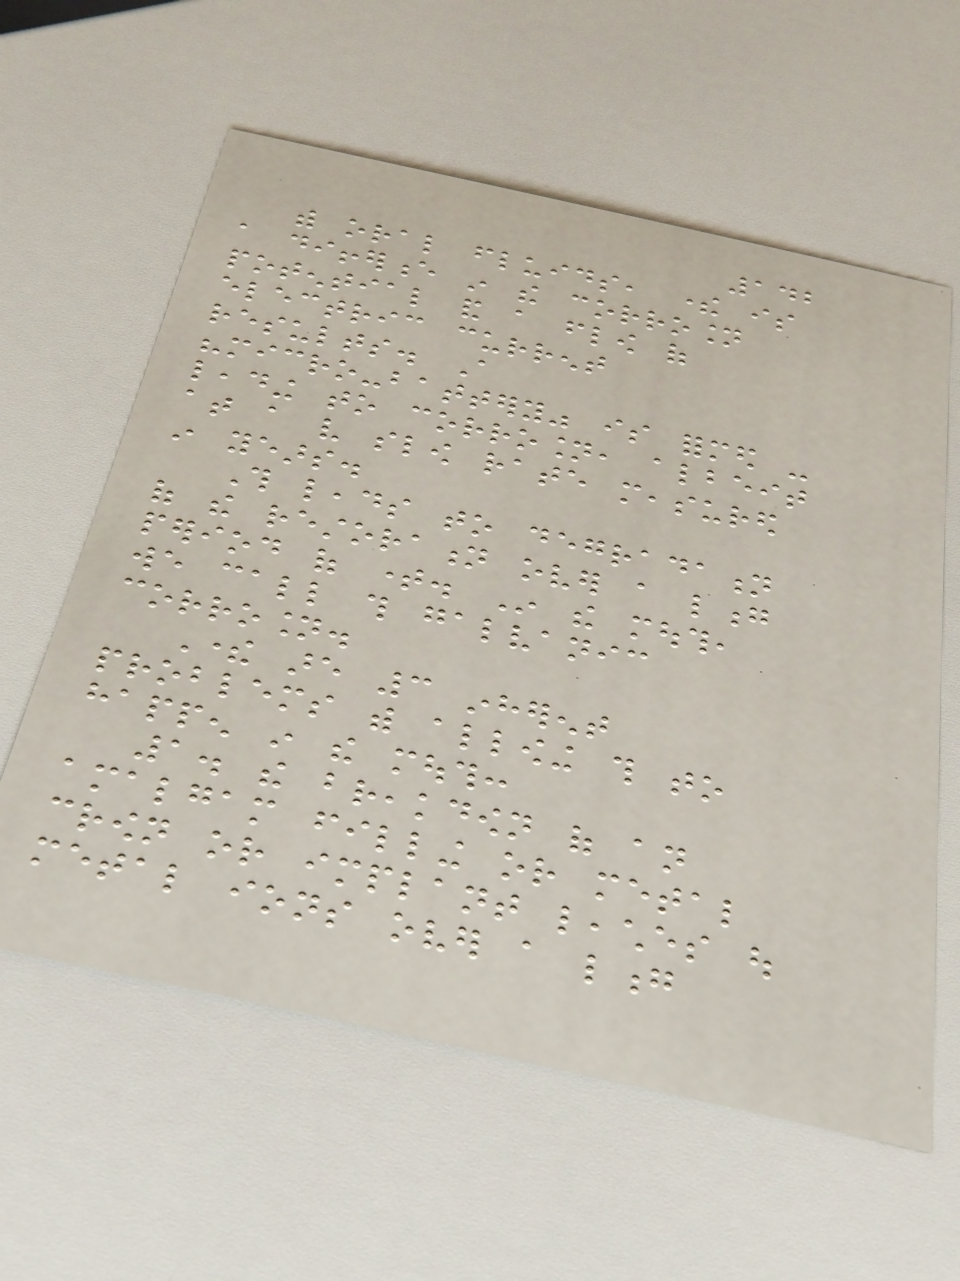142
with oral fluids, there is
a difference in the corrosion
potential and a flow of
electric current
results. A
"micro-battery" is formed -
leading to corrosion, albeit
at a very slow rate measured
in years.
This leads to degradation
of the restoration over a long
period of time. In the mouth,
we call this galvanic
corrosion.
There are 3 inherent
problems with allowing this to
happen in the mouth:
1. the breakdown of an
amalgam filling or metal
crown or implant leaches out
metal ions over a long
